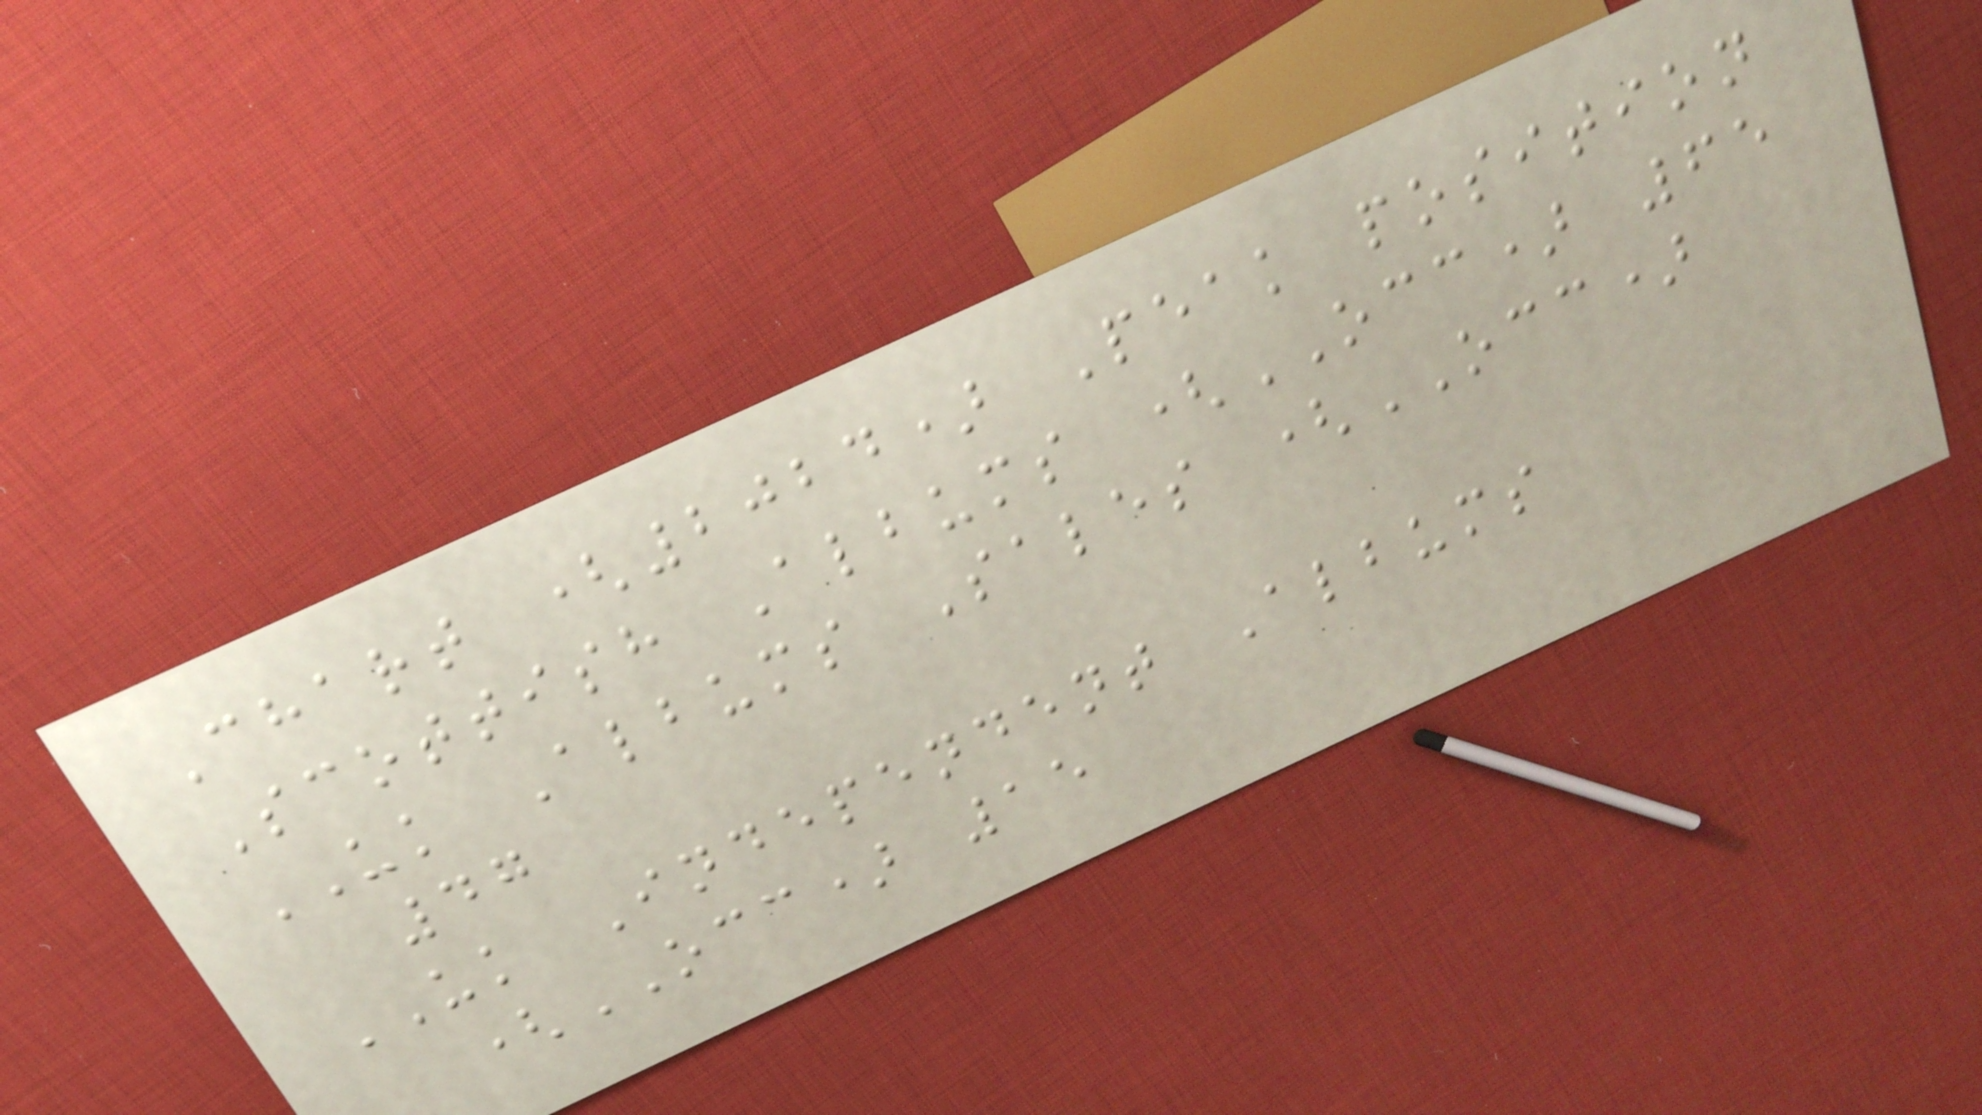Chart (2024) Peak position
Scottish Albums (OCC) 65
UK Albums Sales (OCC)
47
UK Independent Albums
(OCC) 15
